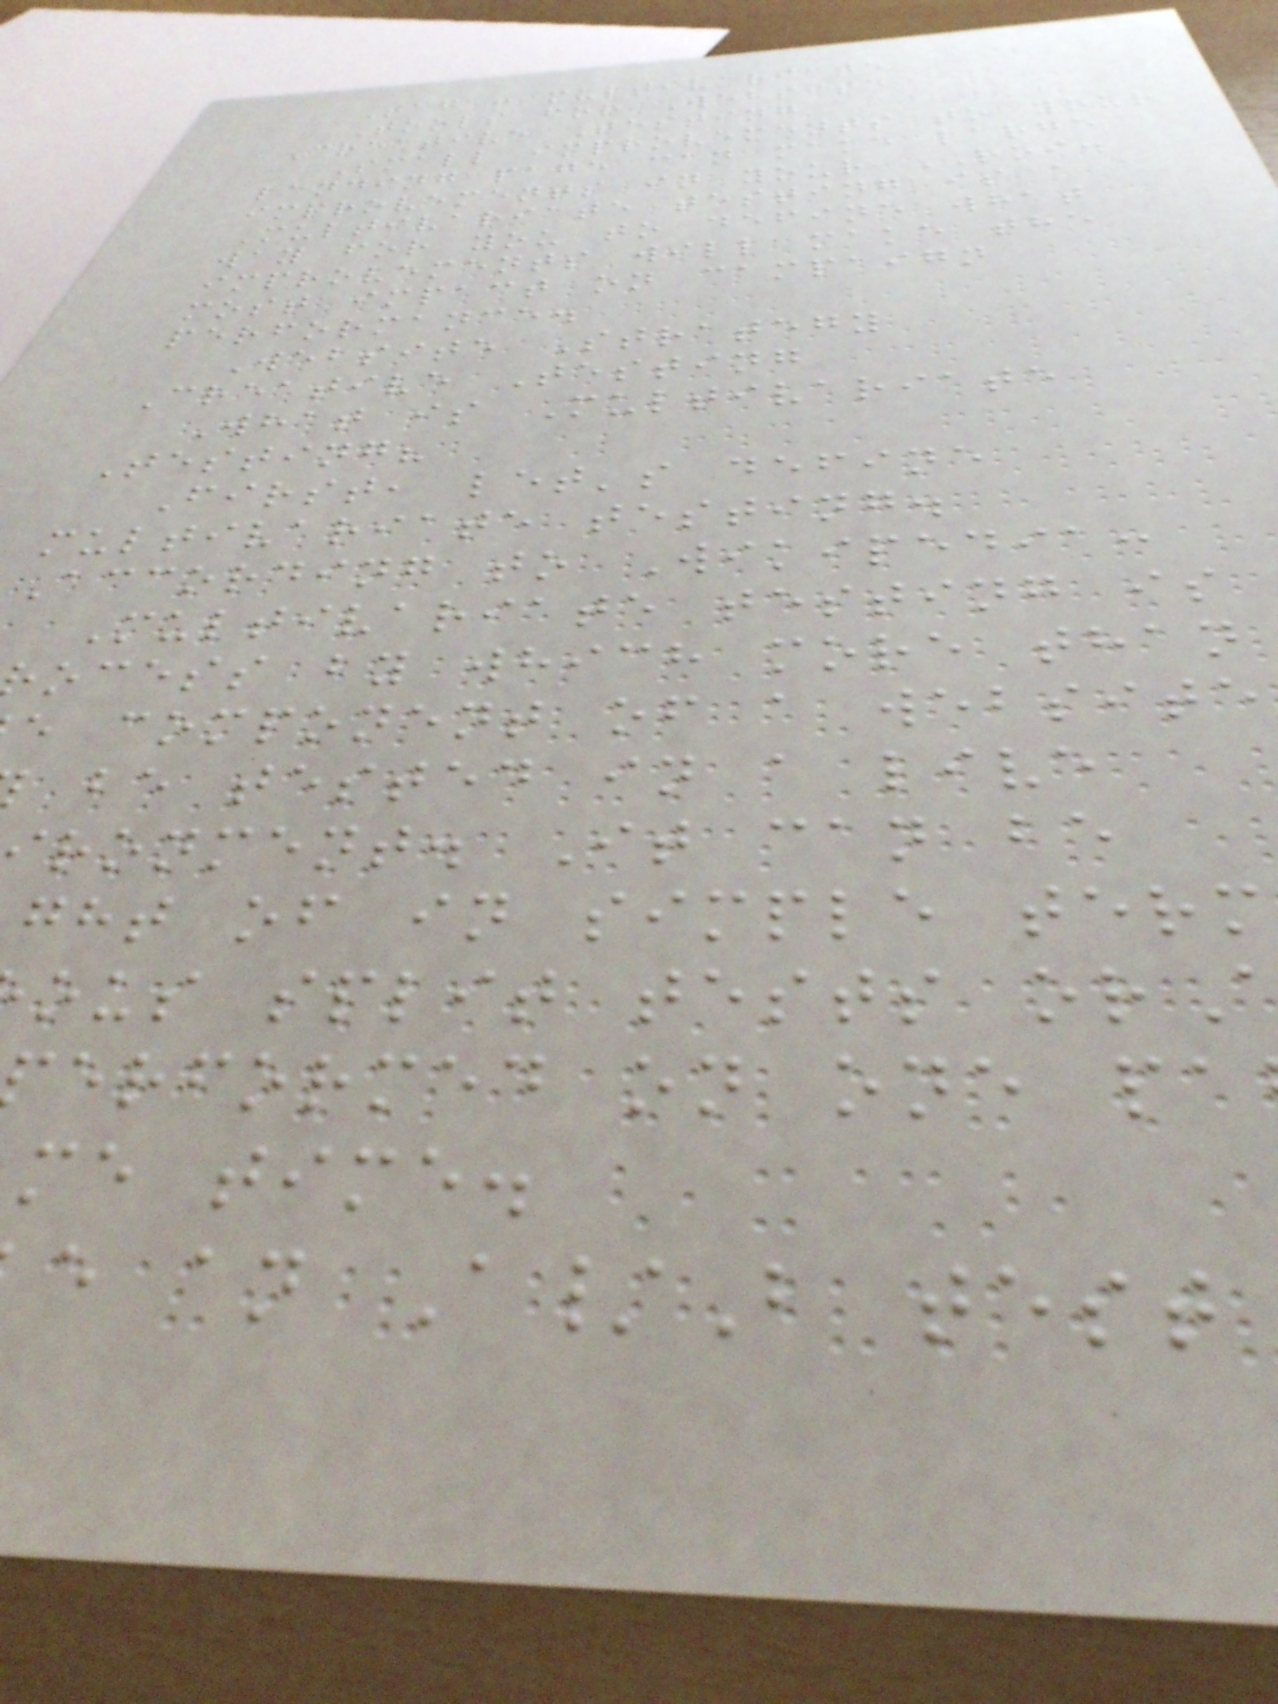Tag : multivariate
Tools for Website
Creative Testing
Small improvements to your
landing page can make large
improvements in your ROI.
Multivariate testing is a
way for you to define what
improvements will make the
most impact on campaign
performance.
Website Strategy
Creative Testing
What is Multivariate
Testing?
First, let's define
multivariate testing.
According to Wikipedia:
Multivariate testing is
ocess by which more than
e component of a website
be tested in a live
ronment. It can be
ght of in simple term
ous split tests or
erformed on one pa
me time.
e an A/B test
